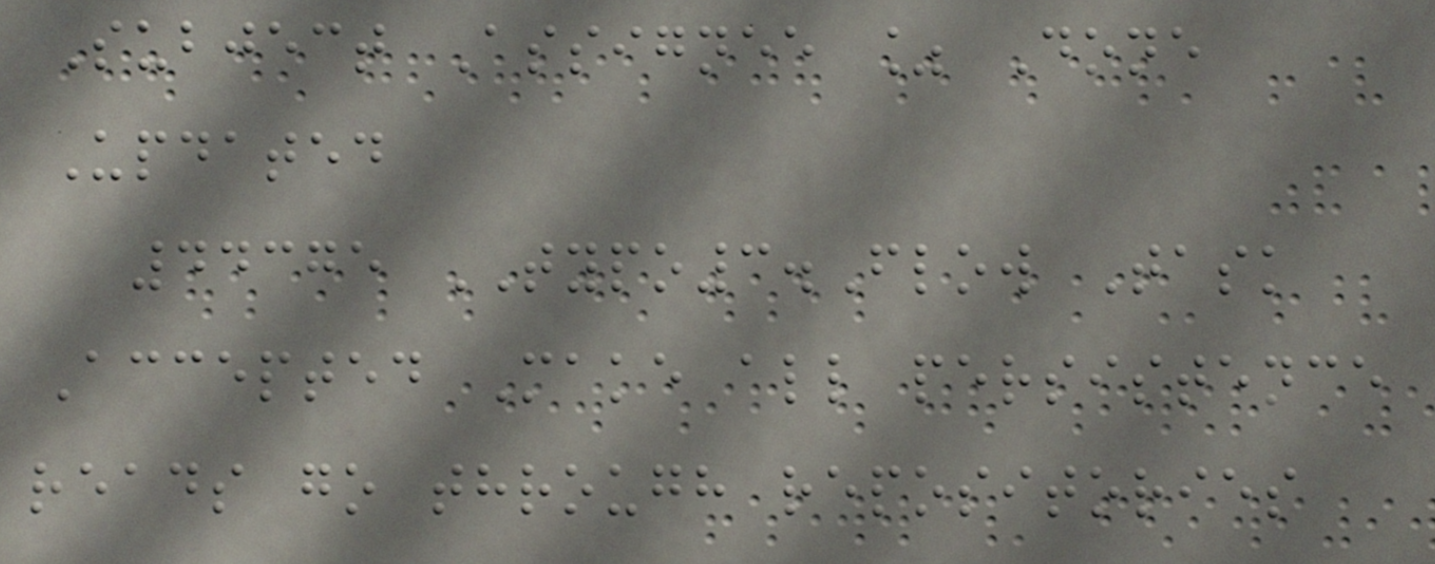Subject Assignee % Done
Updated
44375 TYPO3.Flow Task
Accepted Make all persistence
reads go through repositories
